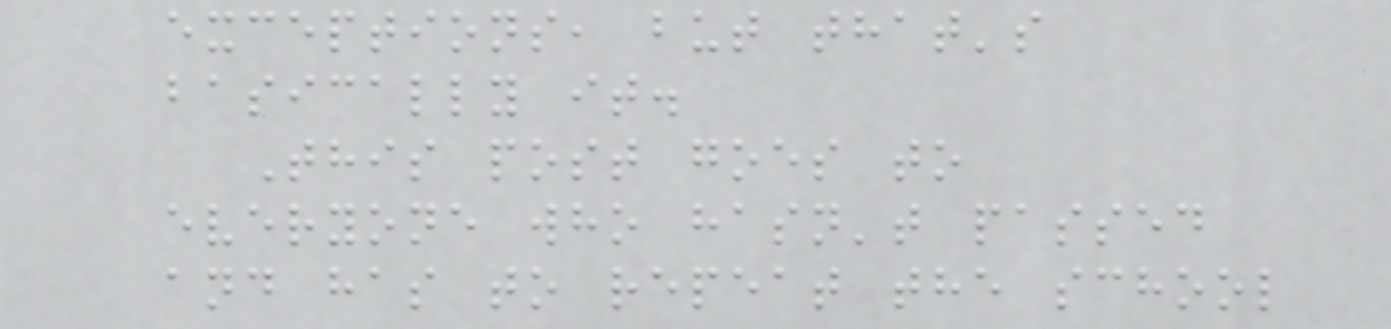exceptions, but that's
basically it.
This post goes to
everyone who hasn't passed
and has to repeat the school
